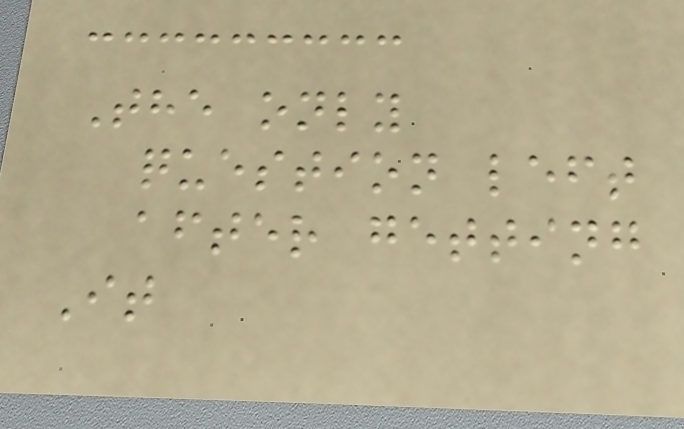The only
question left
after getting
It
